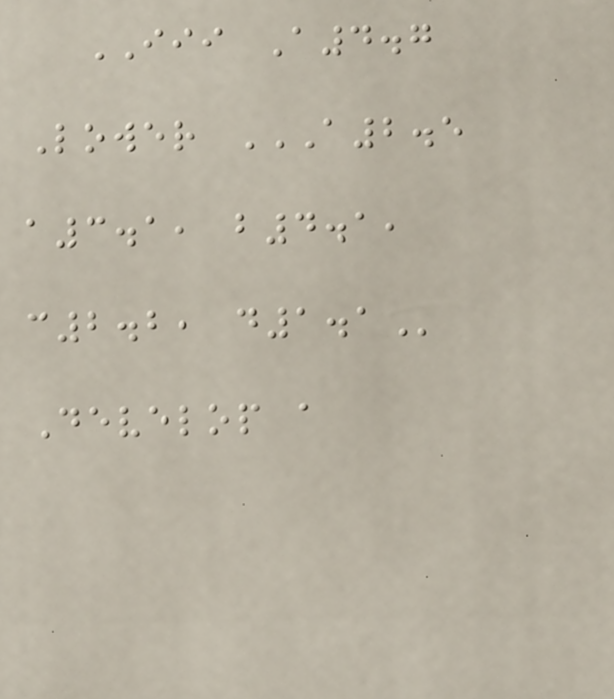III A4.7
Lower A2.5
A3.1, B4.1,
C2.2, D1.1
Develop a
